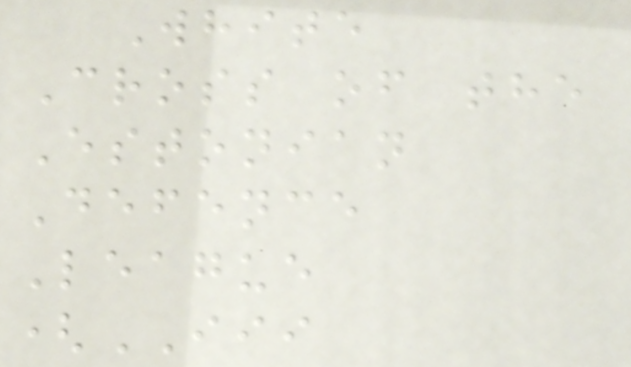White
Cross of the
Estonian
Defence
League
(III
